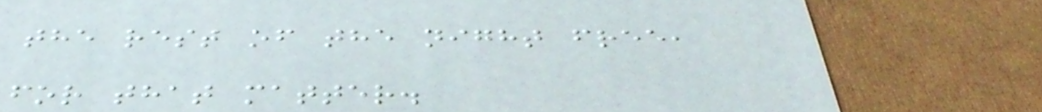the rest of the night free,
for that matter.
